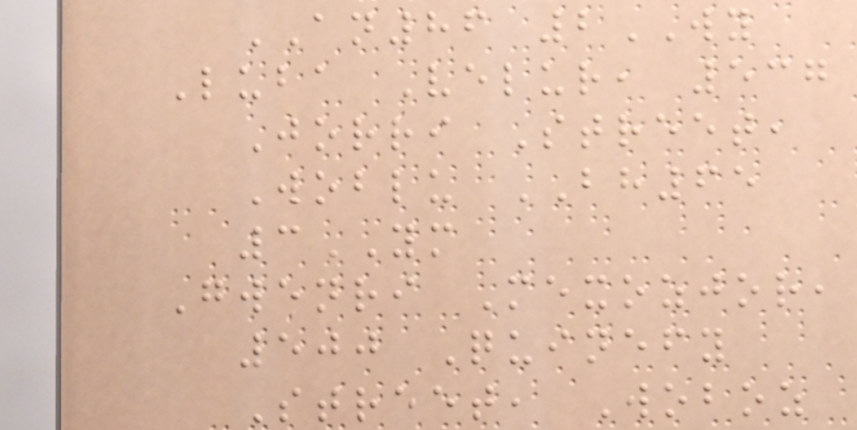AN86 2WY
Luba Velur, 537
Jorri Street,
Woblu BH65
3YM
Gwenri Mexozjor,
500 Quinefy
Street, Woboz
